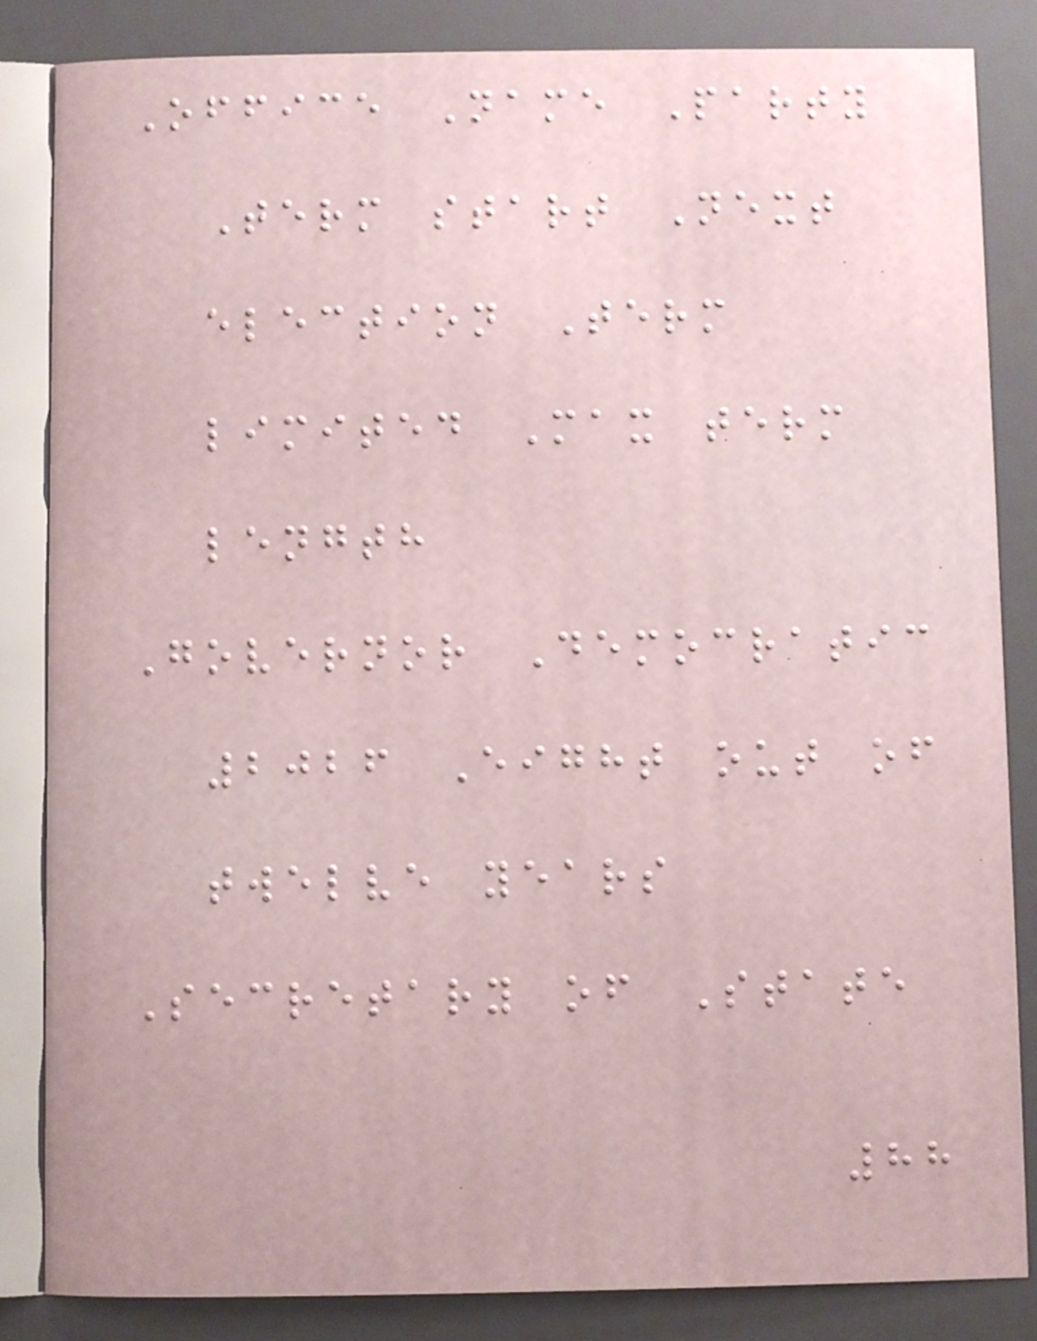Office Name Party
Term start Next
election Term
limited Max term
length
Governor Democratic
2026 Eight out of
twelve years
Secretary of State
88
